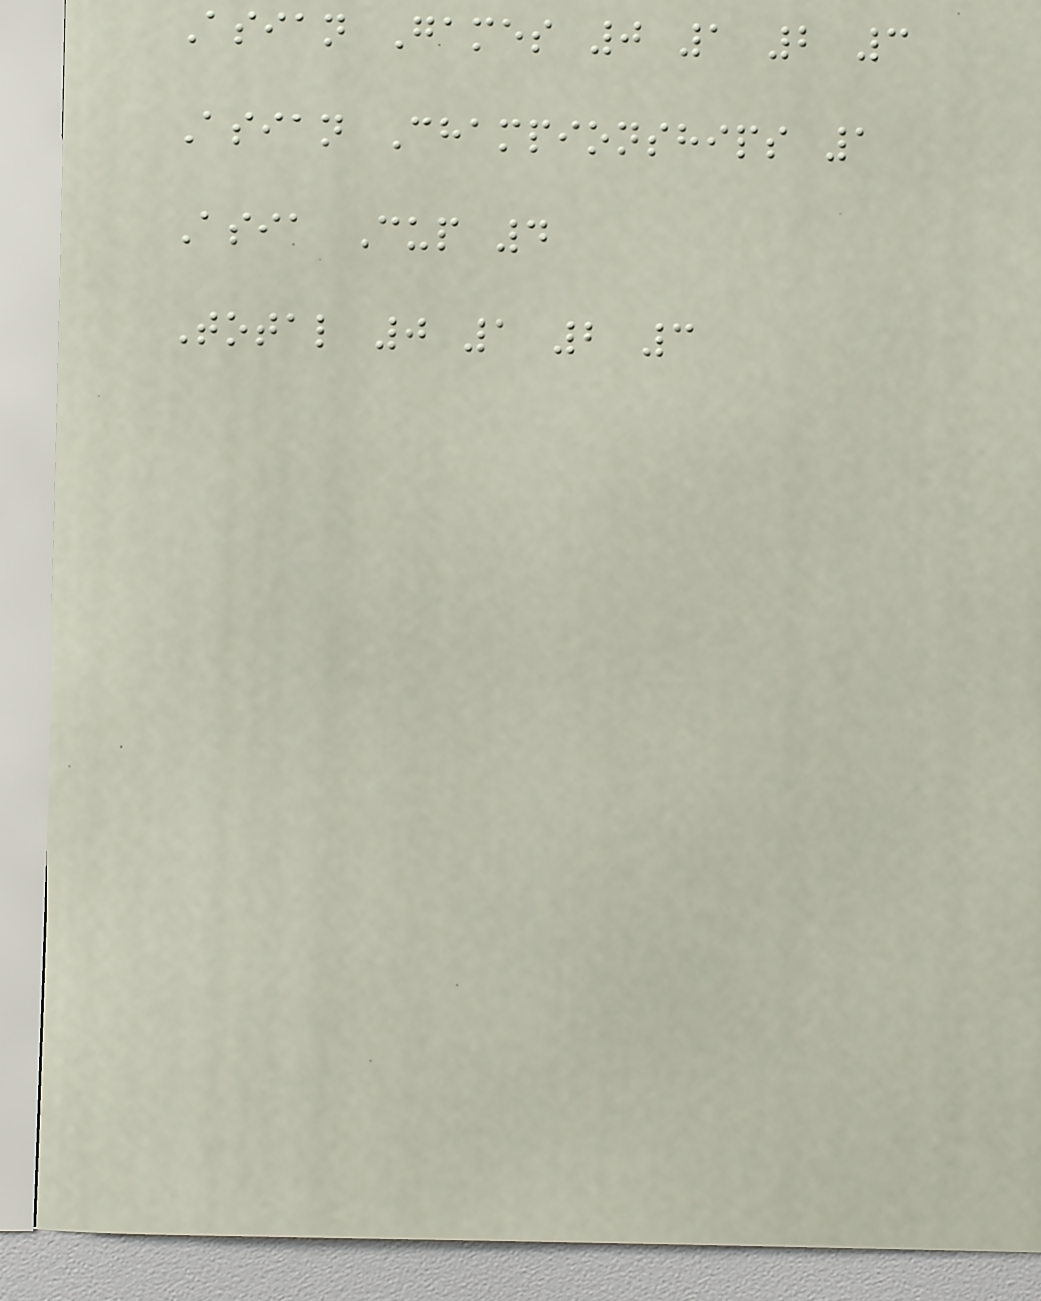Asian Games 0 1 2 3
Asian Championships 1
Asia Cup 4
Total 0 1 2 3
